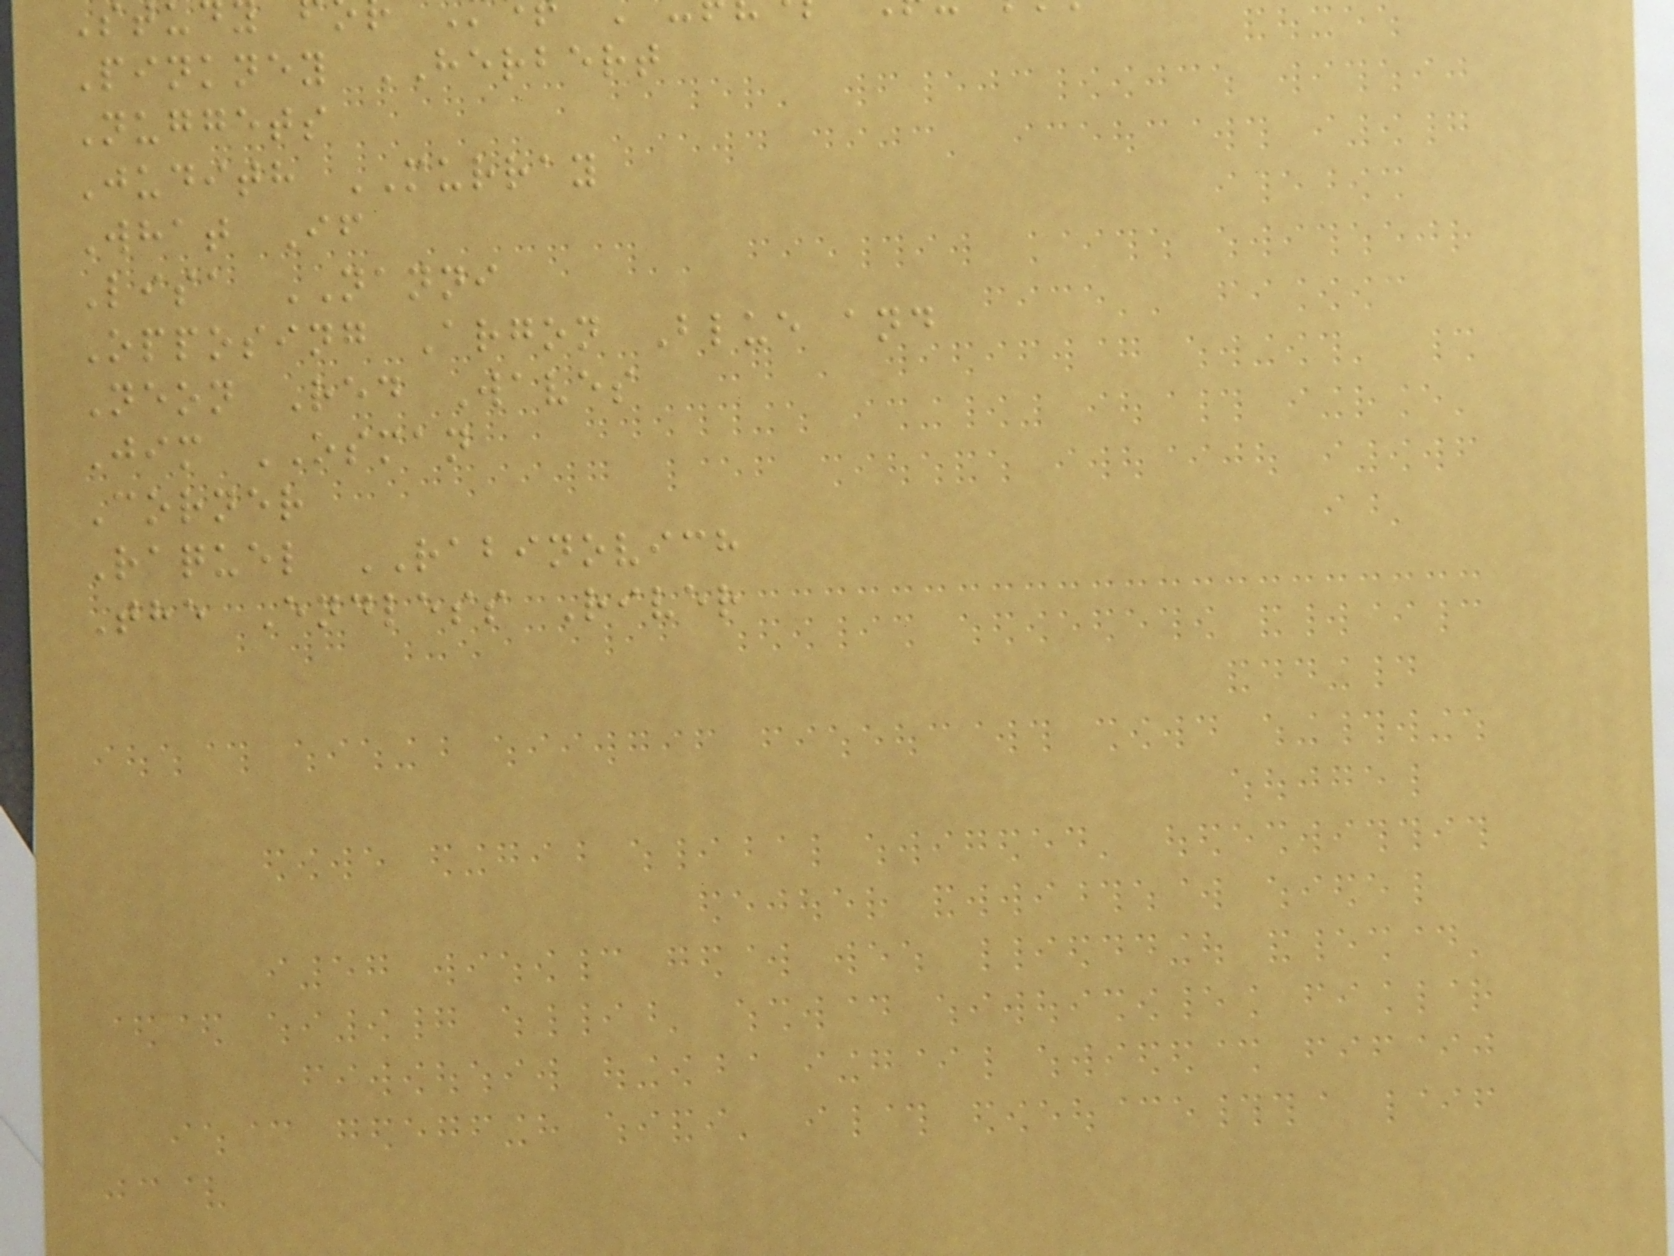Pinkney HERBERT
Nuggets
Judith MURRAY
What If
Lisa NANNI
Opposing Argon Blue and
Neon Red Waves
Jim OSMAN
Corner
Raquel RABINOVICH
The Endless River
